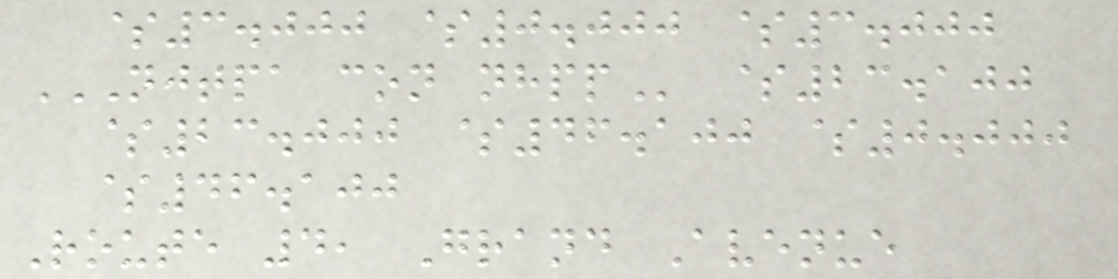$3.000 $0.000 $3.000
NJTPA CON NHPP $23.100
$23.000 $46.100 $0.000
$46.100
Route 4, Grand Avenue
